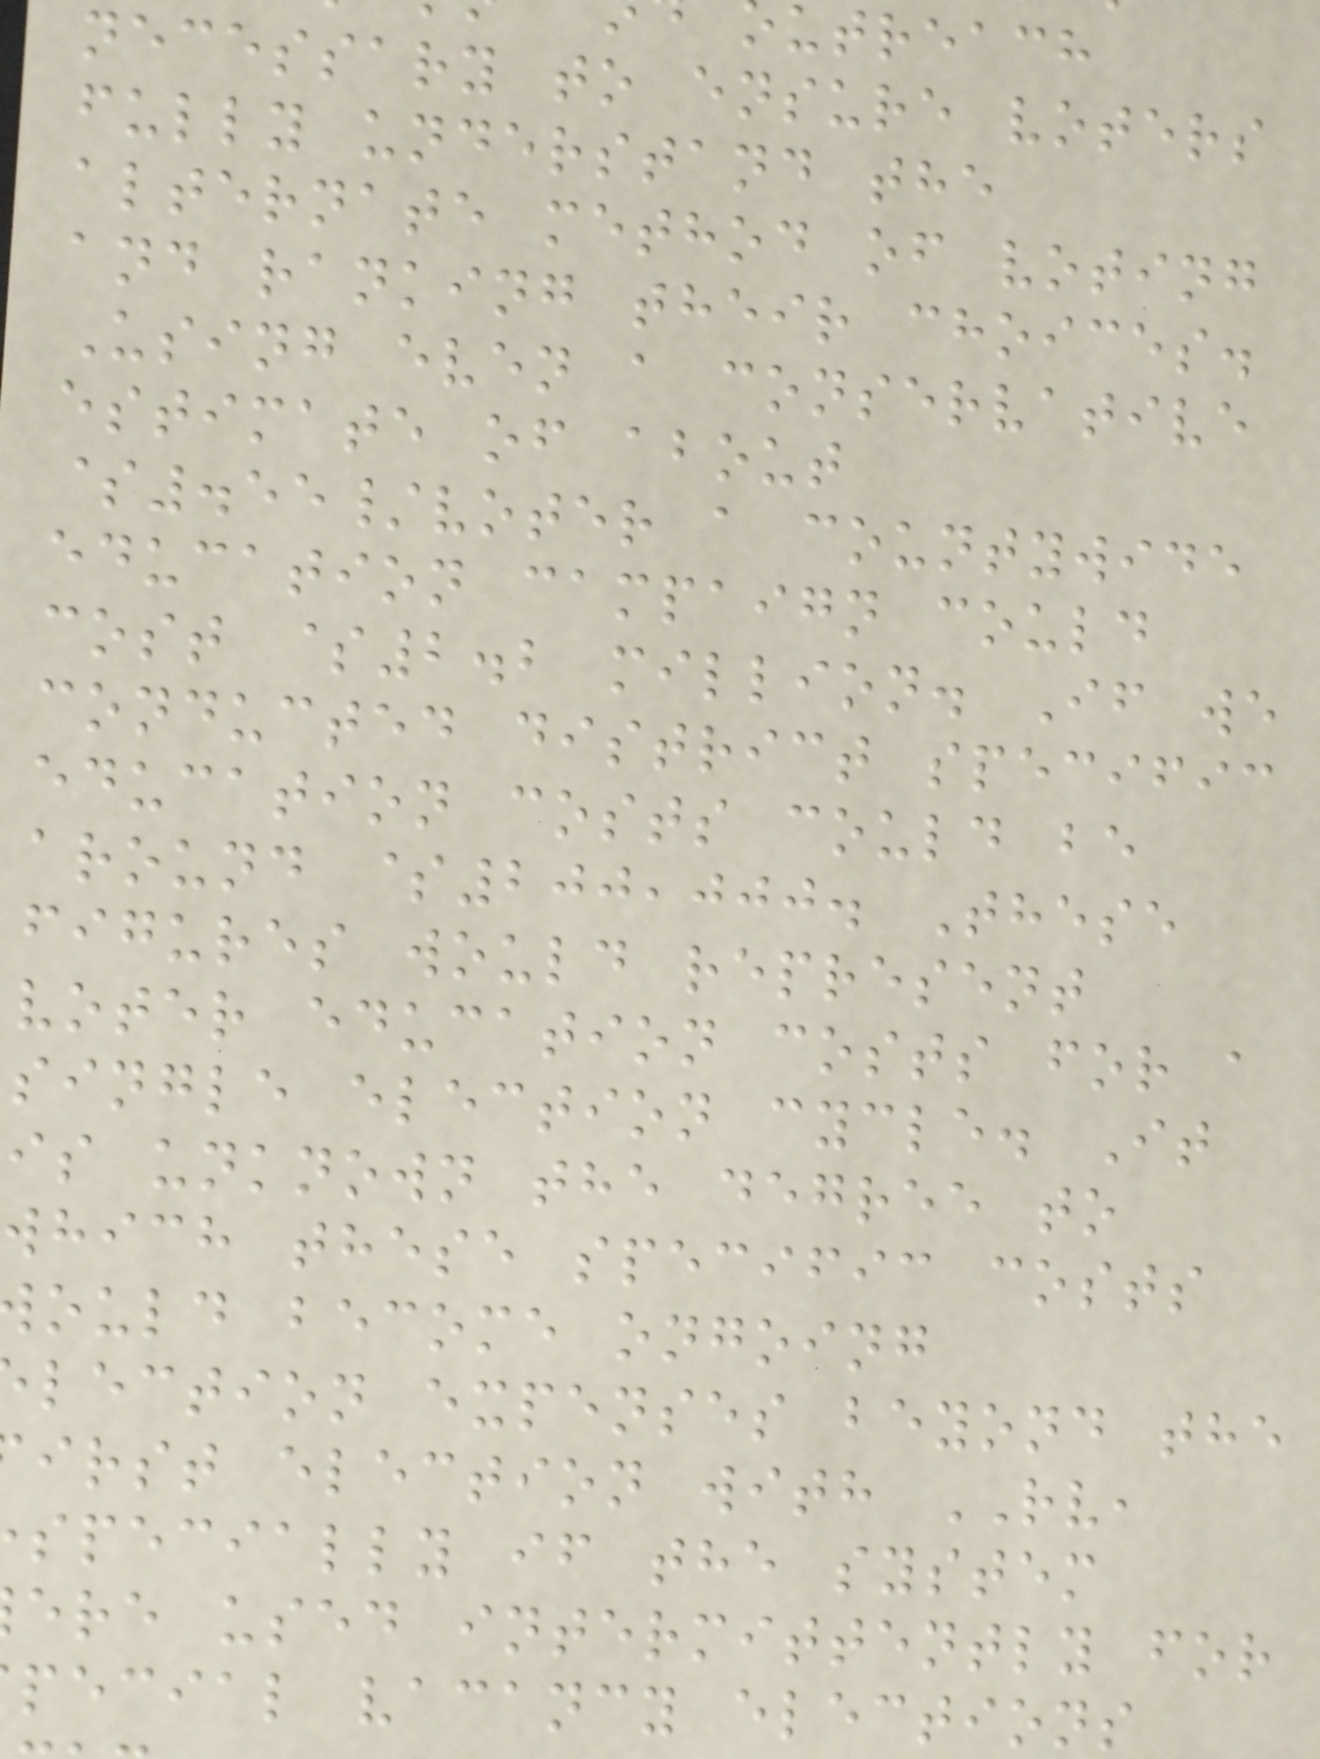utreach
necessary to ensure voters
fully understand the
alternate method of voting
and ranking their choices.
Using even a conservative
estimate of about
$.55/voter a countywide
education campaign could
cost $2.2 million. If we
conducted district specific
education costs could be
around $200,000. These
figures would represent
voter education costs for a
single election cycle. It
is unknown the degree to
which these specific costs
ould become ongoing
lection expenses beyond the
irst election with RV,
specially if the system
ere used intermittently for
pecial vacancy elections
